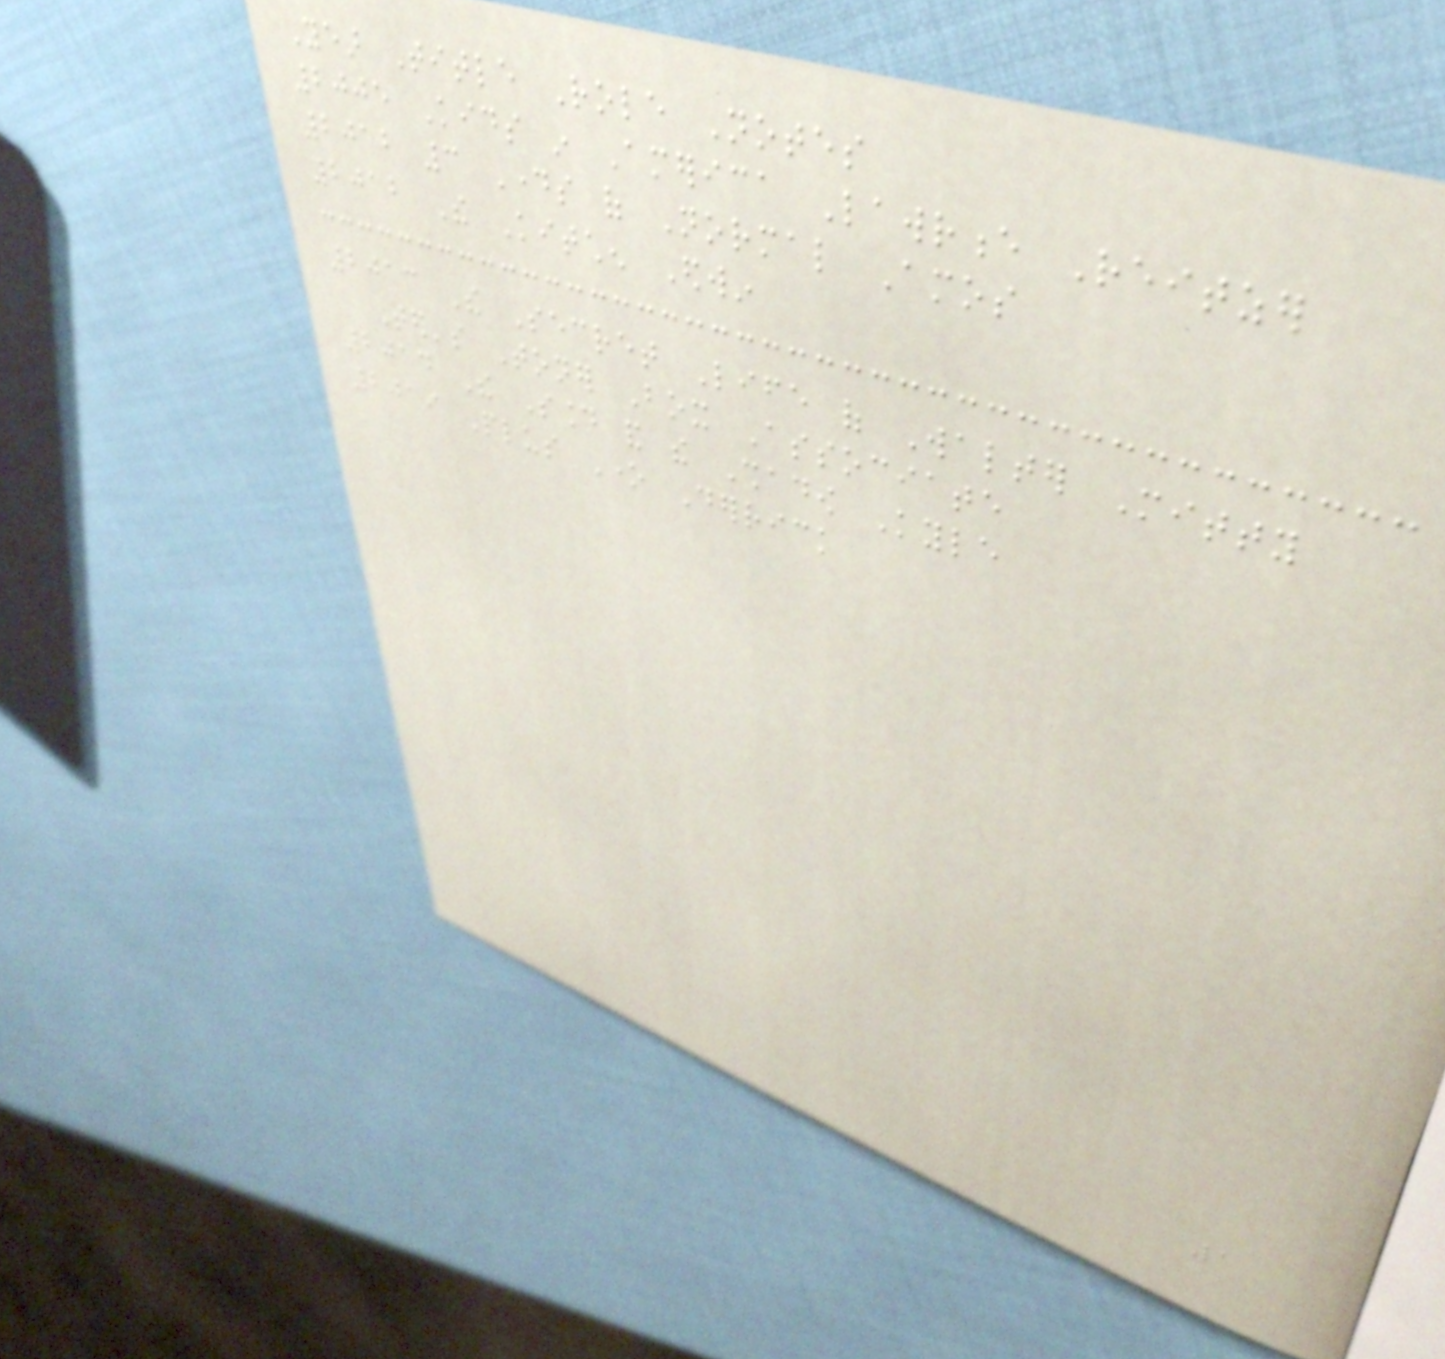Year Title Role Notes
2005 Kids in America Lawrence Reitzer
2012 3 Days of Normal Amos
2012 The Kitchen Edwin
2013 The Secret Life of Walter Mitty
Ted's Toner Box Associate
2014 The Sound and the Shadow Kyle
2019 Plus One Derrick
1
